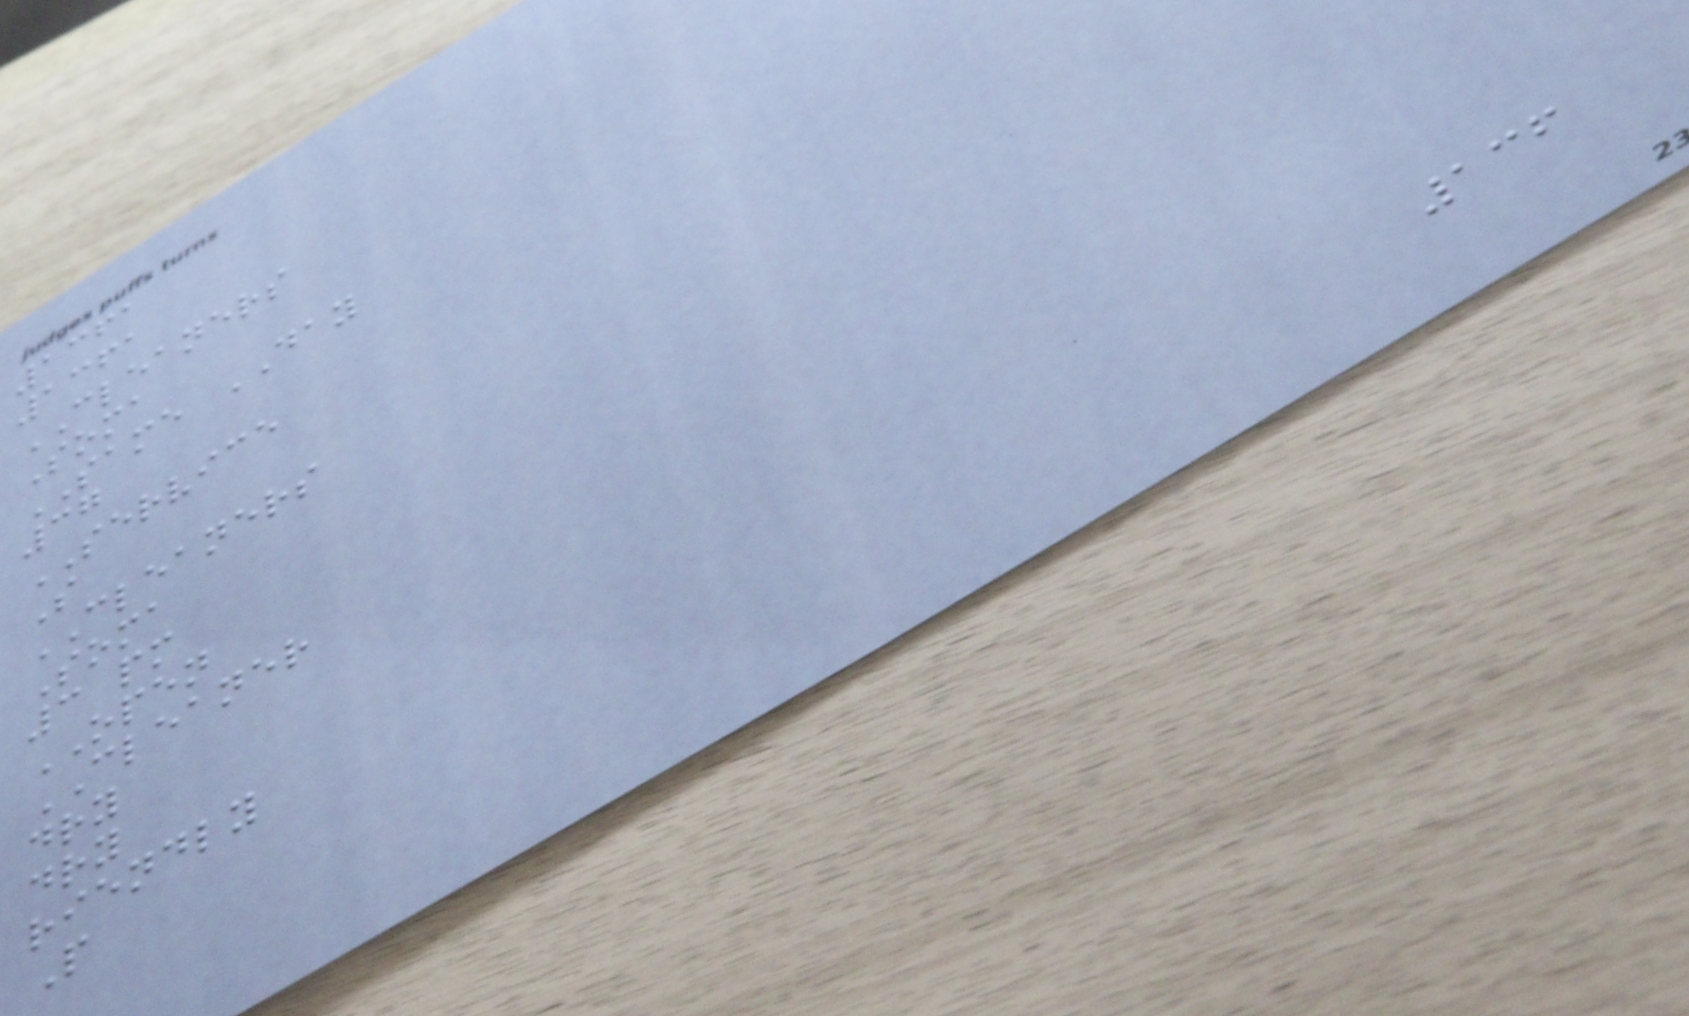1361
1361
CLEANERS
Soma
SAME DAY
37
SERVICE
S
CLEANERS
Soma
3 pm
OPEN
CLEANER
dry
dry
riendly
P
136
